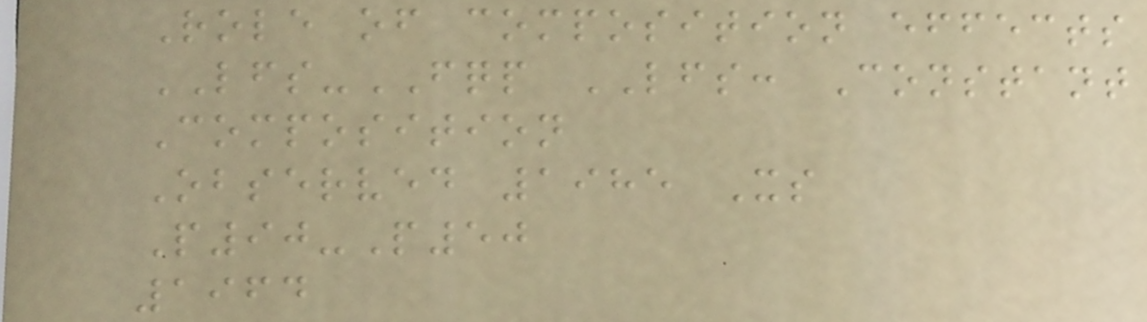Role of composition effects
LFS-FQP LFS: Constant
Composition
Observed 1985 Xs
P90-P50
1964
